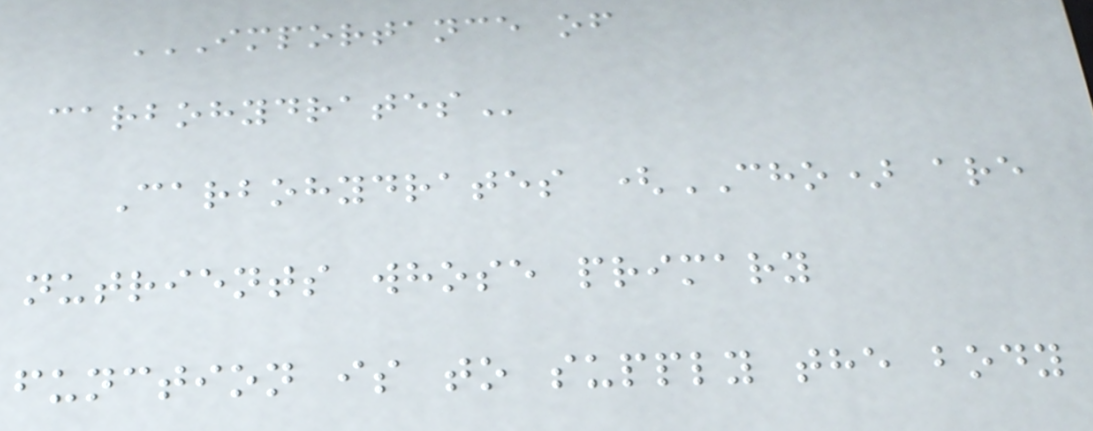IMPORTANCE OF
CARBOHYDRATES
Carbohydrates (CHO) are
nutrients whose primary
function is to supply the body
